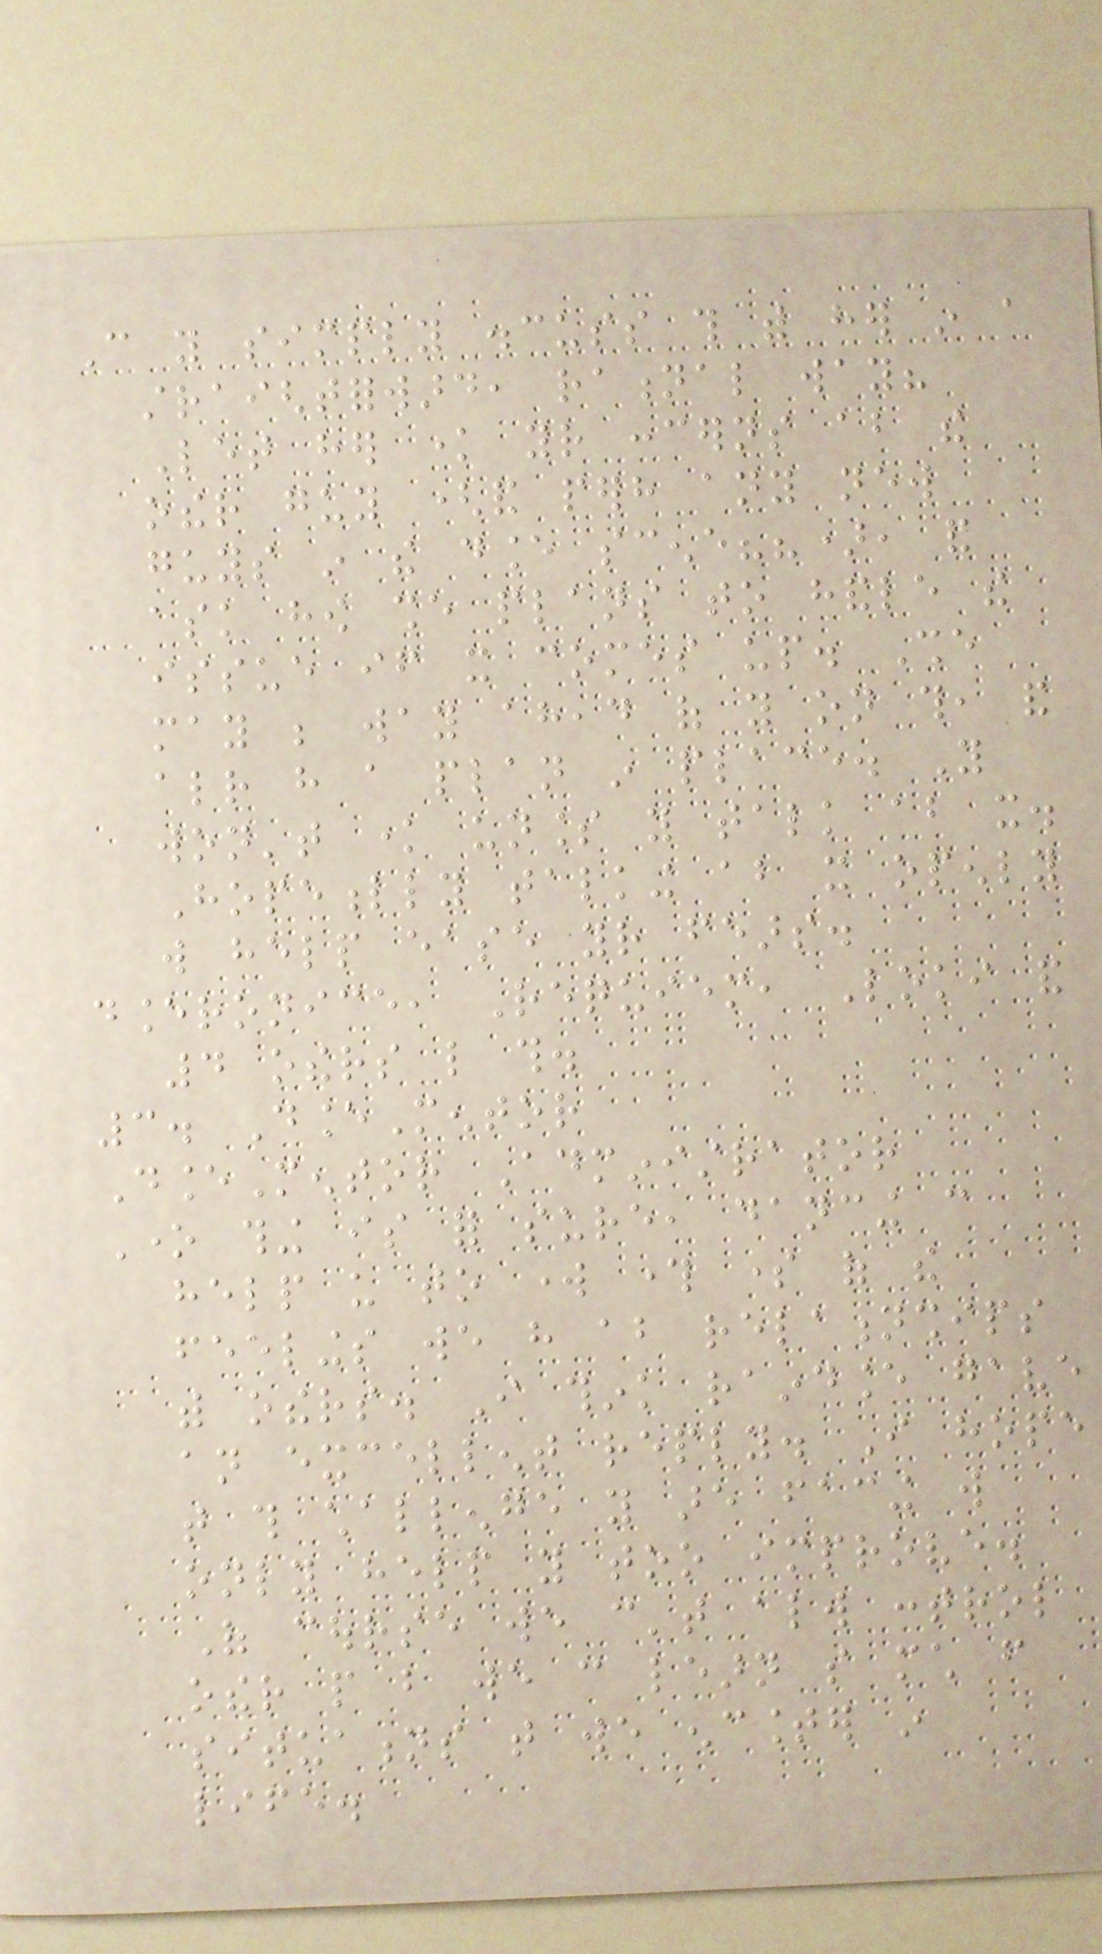Can you simply discuss this with her in a
straightforward, rational way?
Let her know your concerns about the
other guy (and perhaps any new
guys in the dance scene??), and
ask how she plans to handle the
issue if it comes up. She
may be way ahead of you on this, and
already have a plan in place. You
won't know unless you talk about it.
Hopefully talking about it openly
will help ease your fears.
danceronice, Requiem, Loki and
4 others like this.
3. DanceMentor
DanceMentor Administrator
One thing is for sure, dancing can
help us to work through some of the
feelings we have about relationships
with others. I think raindance gave
an excellent reply. I hope
that this challenge you are facing will
only help you too improve.
Of course we can't always control
other people but we can learn so much from
situations that we encounter in
life.
